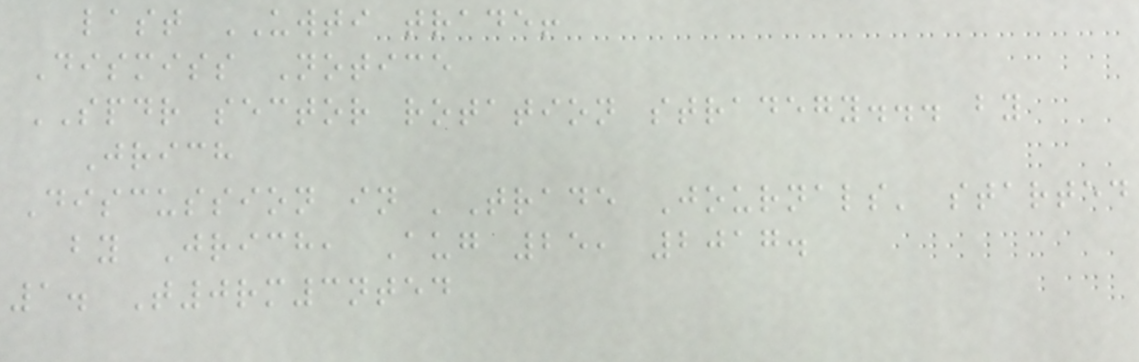last UWTI trade!
Dismiss Notice
SPDR sector rotation stradegy... by
Jrich
Discussion in 'Trade Journals' started
by Jrich, Aug 25, 2017.
1. T0rm3nted
